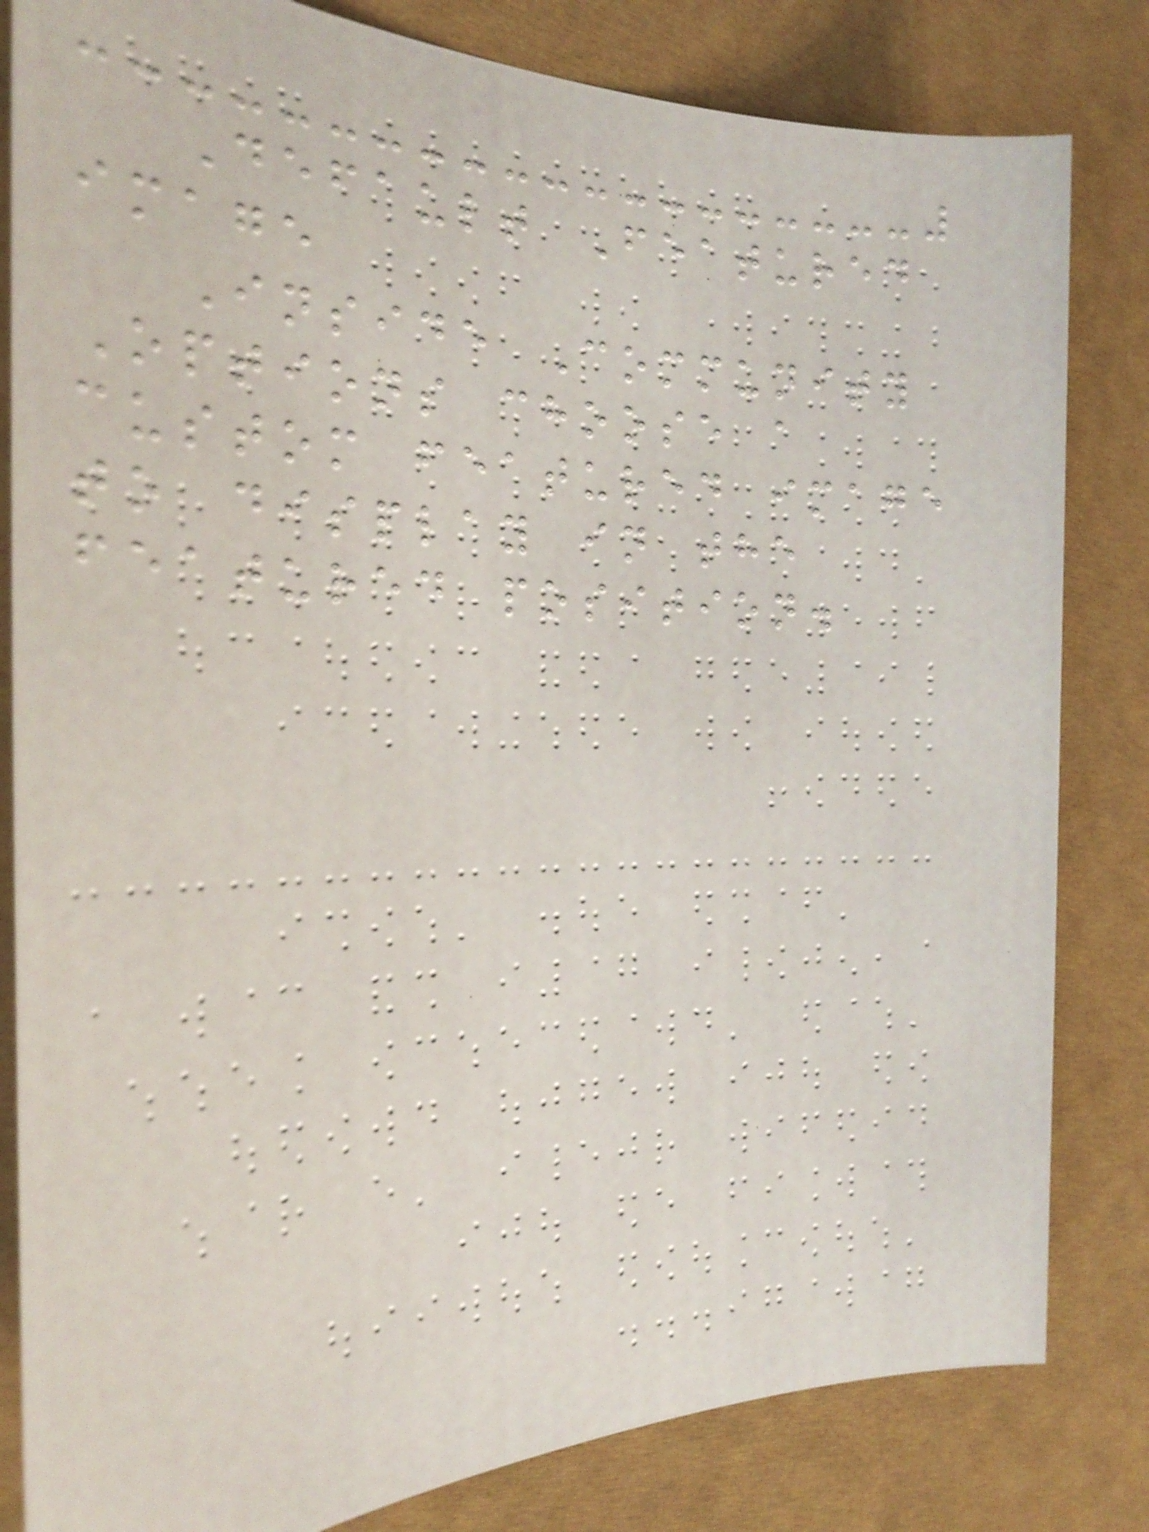Default Featured
image
Inside Community
Options choose a
custom featured image
to display in the
featured position.
